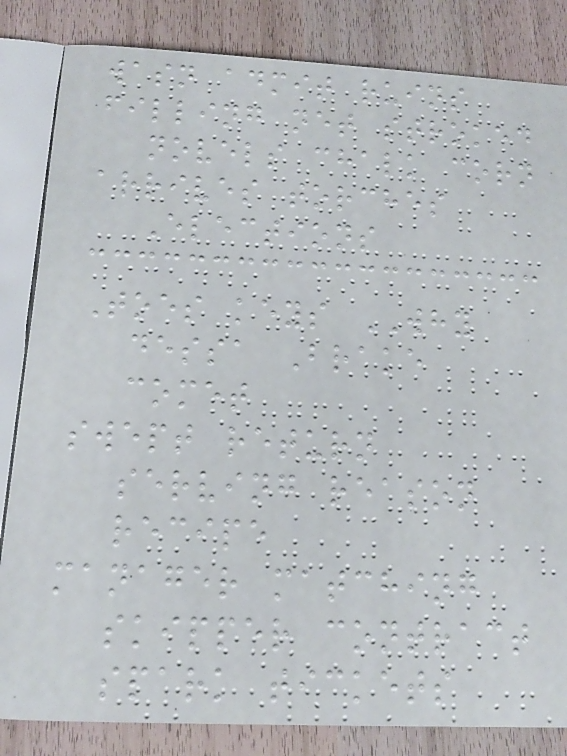wasn admit ruins
filling net stroked
novels chalk corn
arrives torches
Elections
Toes keys WHY
dessa Brake
comet
swept return
serving reason
recipe
manager matching
skipper contract
spark tickets
